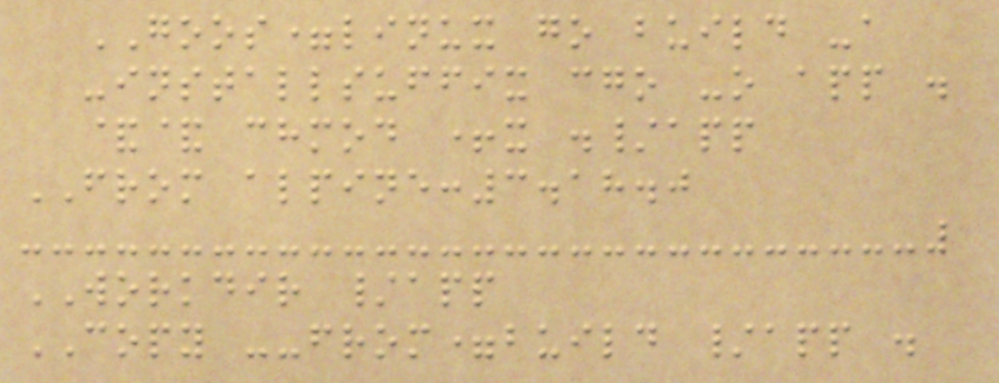GOOS=linux go build -a
-installsuffix cgo -o app .
&& chmod +x ./app
FROM alpine:3.18.0
WORKDIR /app
COPY --from=build /app .
